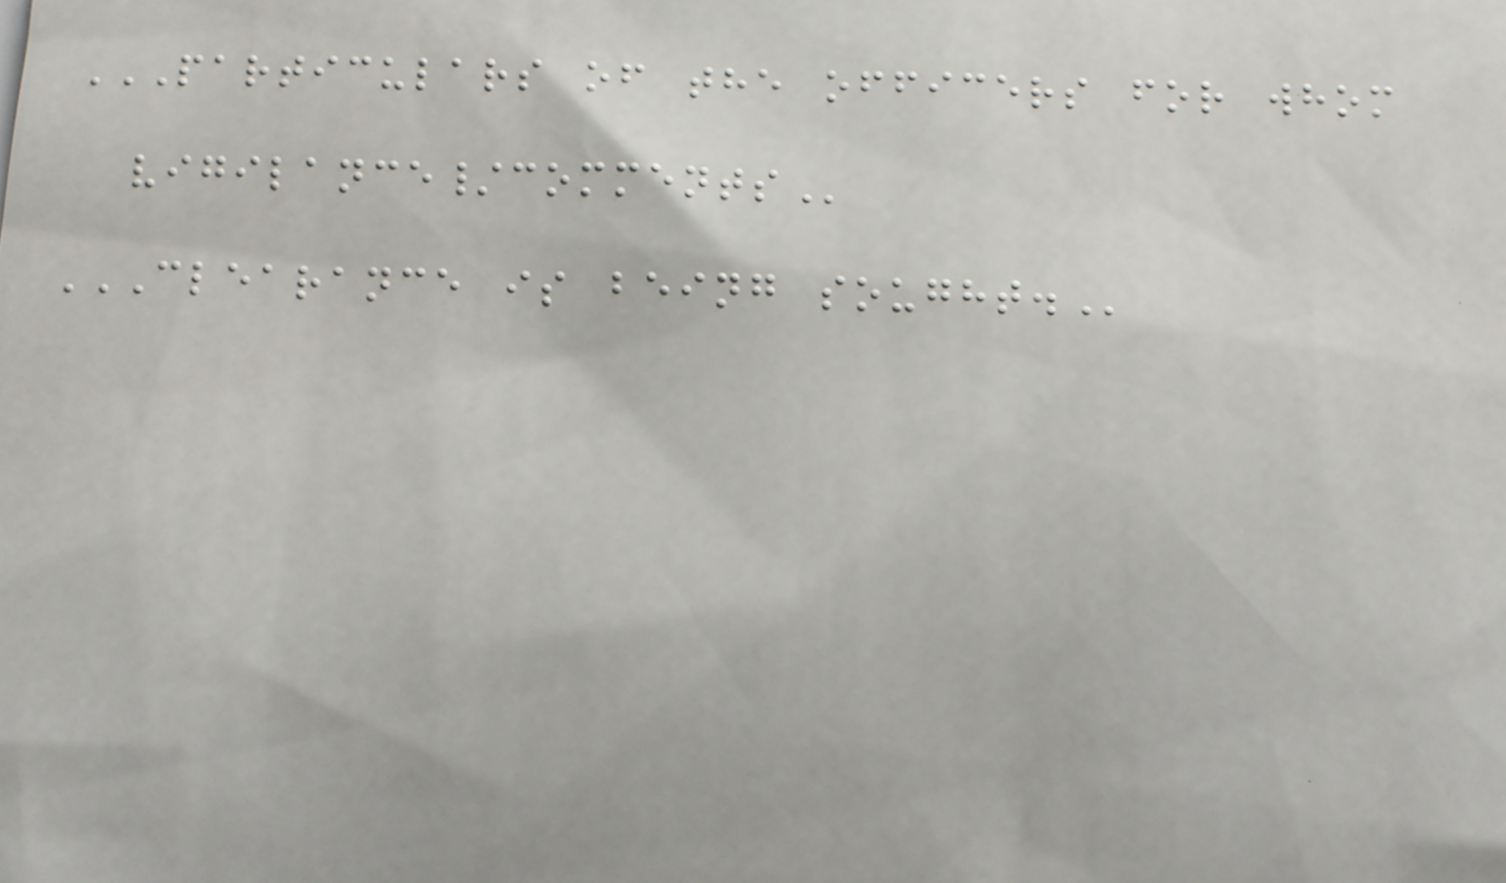PARTICULARS OF THE OFFICERS FOR WHOM
VIGILANCE/COMMENTS
CLEARANCE IS BEING SOUGHT.
